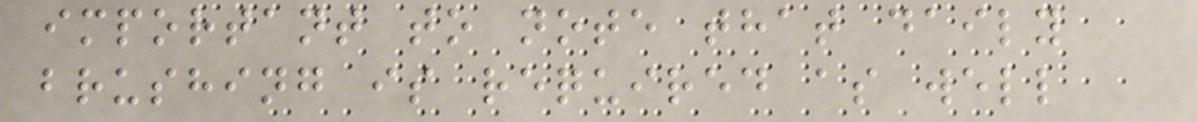important to note that daily
brushing is required as well
